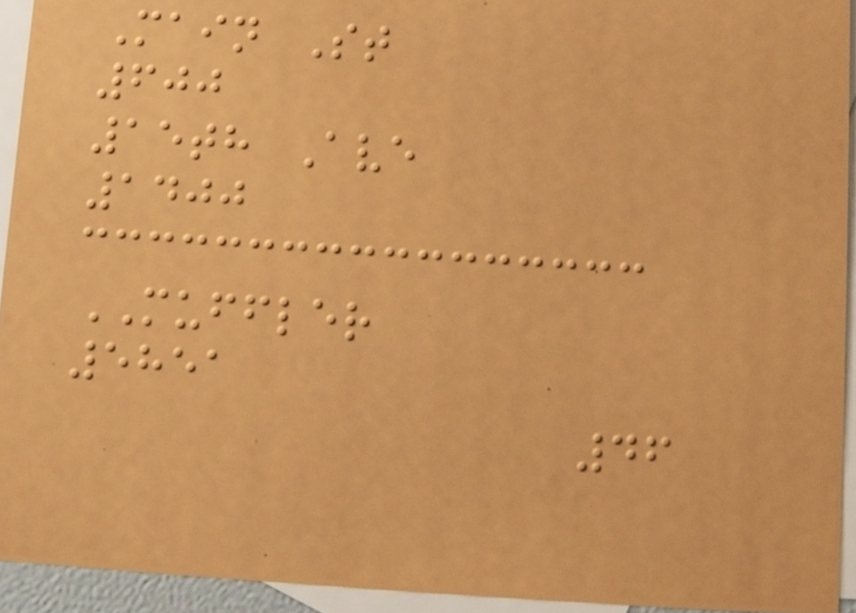Main St
600
15th Ave
1400
MUFFLER
5851
46
